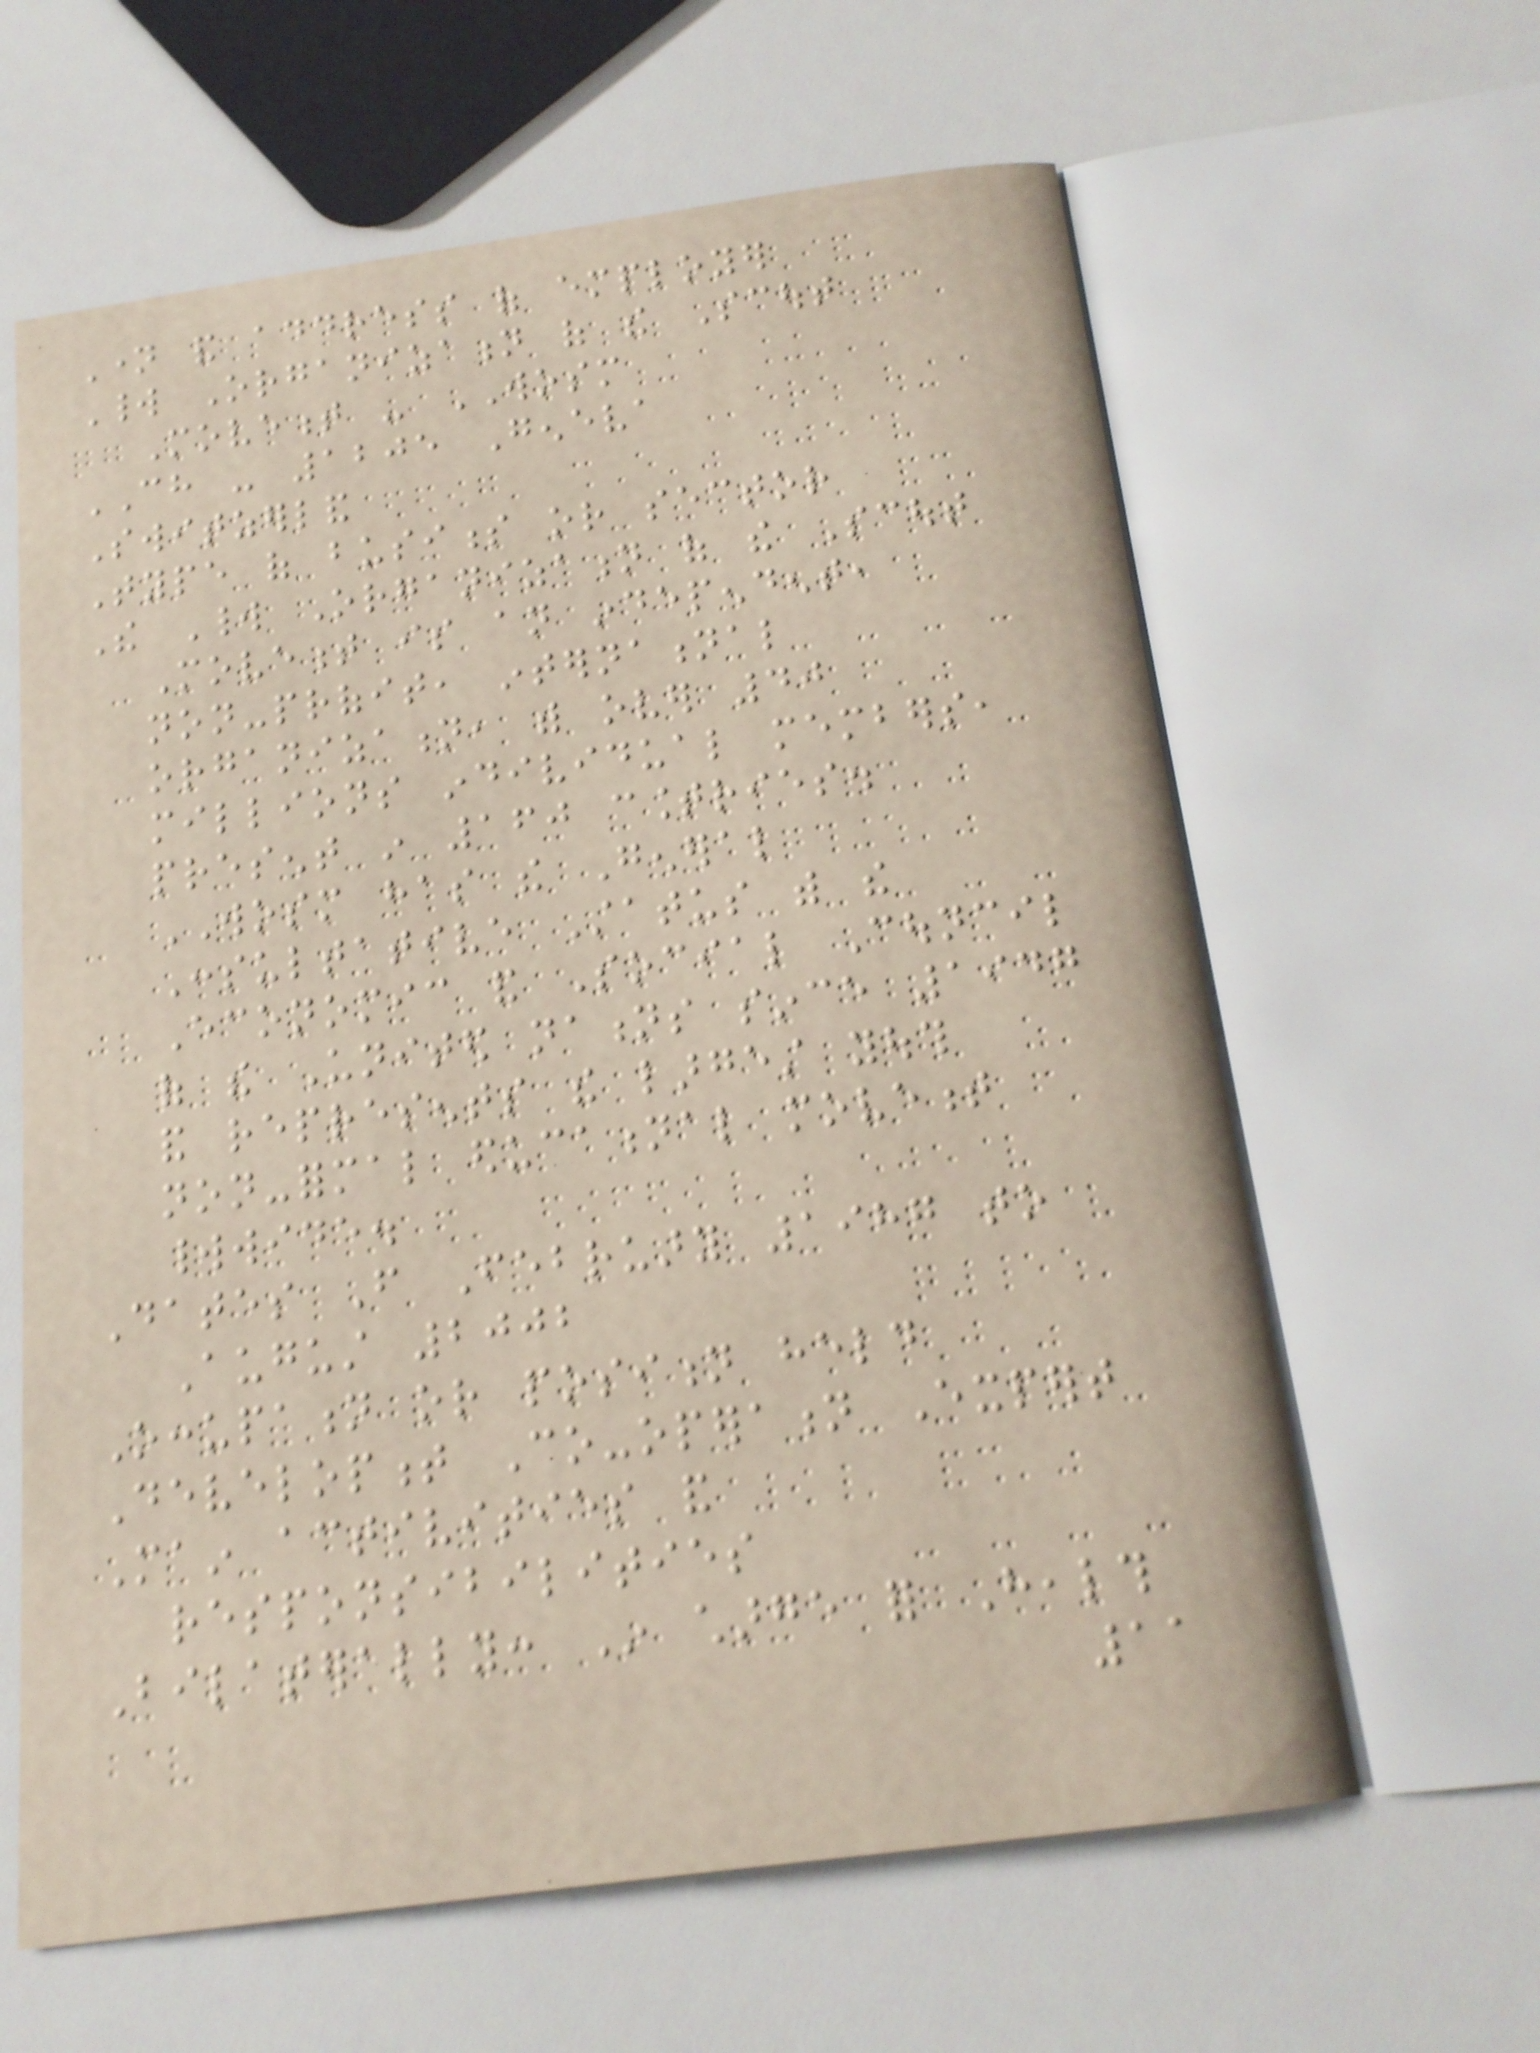Name and address of employer
World Organization of the Scout
Movement - WOSM
CH - 1205 Geneva
Switzerland
Type of business or sector
The World Organization of the Scout
Movement is an independent,
non-profit, international
organization, with over 40
millions individual members,
present in 160 countries.
WOSM has the General
Consultative Status with the
Economic and Social Council
of the United nations since 1947
and represents the largest youth
non-formal educational movement
worldwide.
Dates From February 1987 to
August 2002
Occupation or position held
Development Co-operation Expert
Main activities and
responsibilities
Bilaterally: In charge for Health
11
